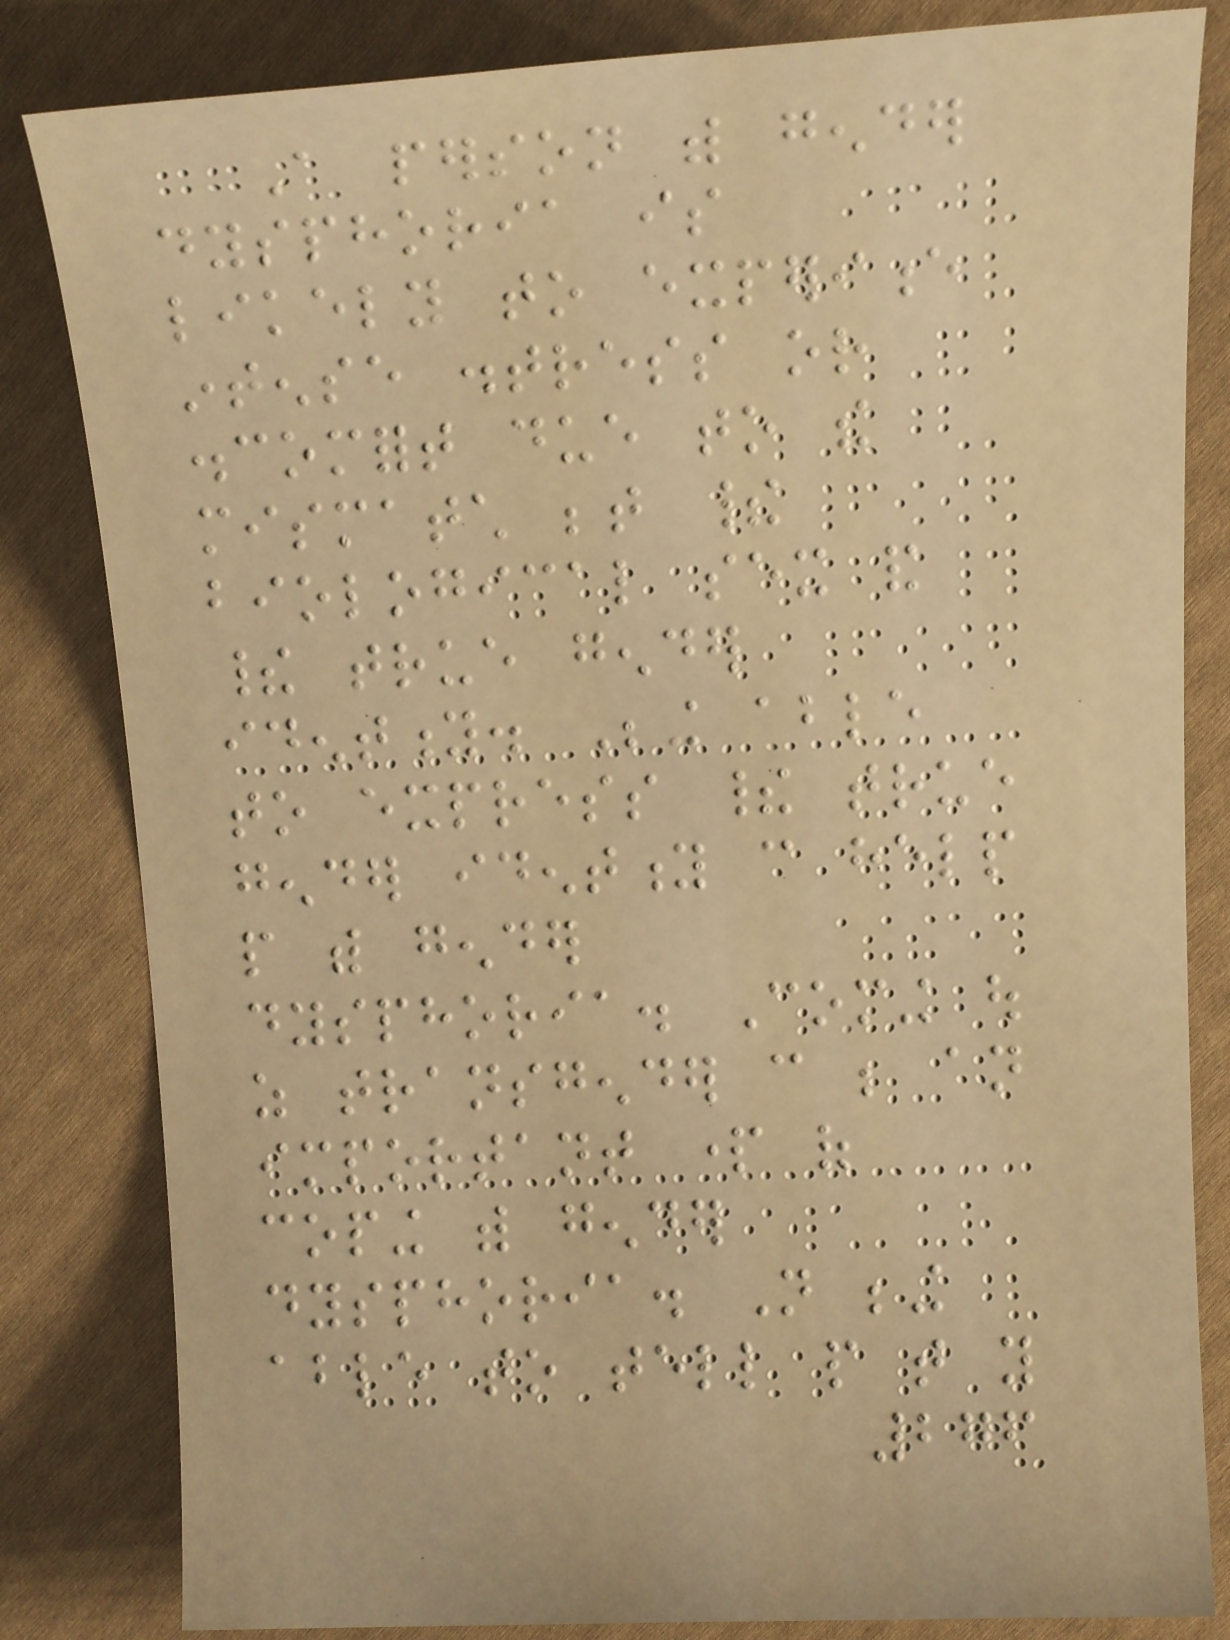A person with gender
dysphoria is
likely to experience
intense distress or
discomfort due to the
mismatch between their
biological sex and
their true gender
identity. Being able
to express their true
gender identity can help
people with gender
dysphoria. Coming out
as transgender can be an
important part of
coping with gender
dysphoria. Not being
able to tell people that you
276
